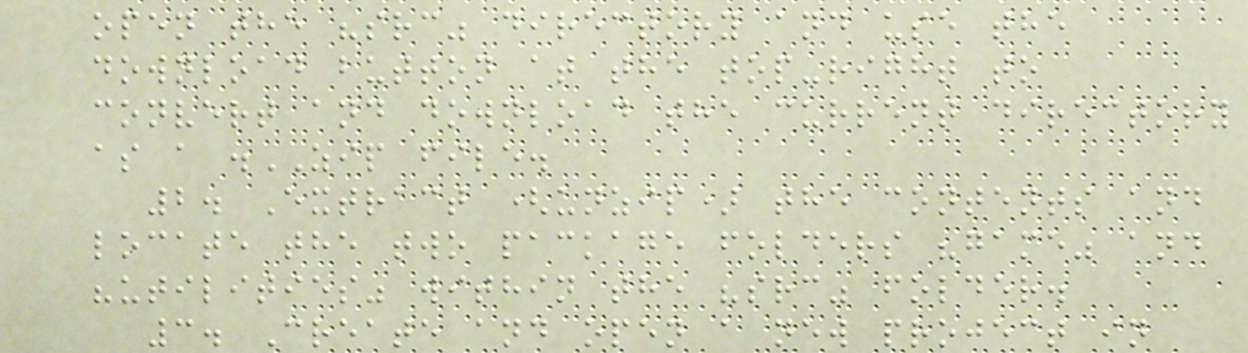open the "src" directory and use the
download button at the top-right to
convert and download the current directory
as a .ZIP file.
2. Extract (unzip) the contents and
locate the two package folders "game" and
"utilities" within the "src" folder.
3. Create and open a new project in
